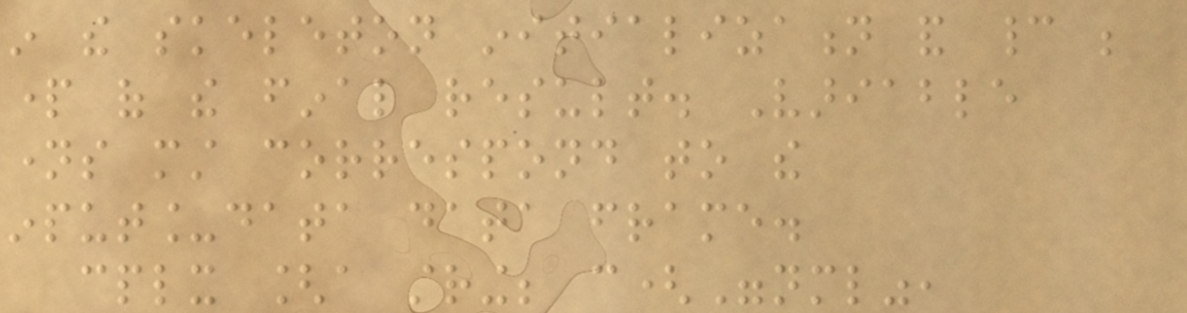in the skeleton initialization and cannot be
part of the final result. Variable
names must correspond to the
input_data data frame.
cplx [a string; c("nml",
